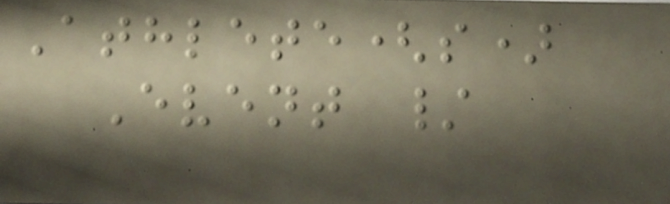Athlete(s)
Event /
